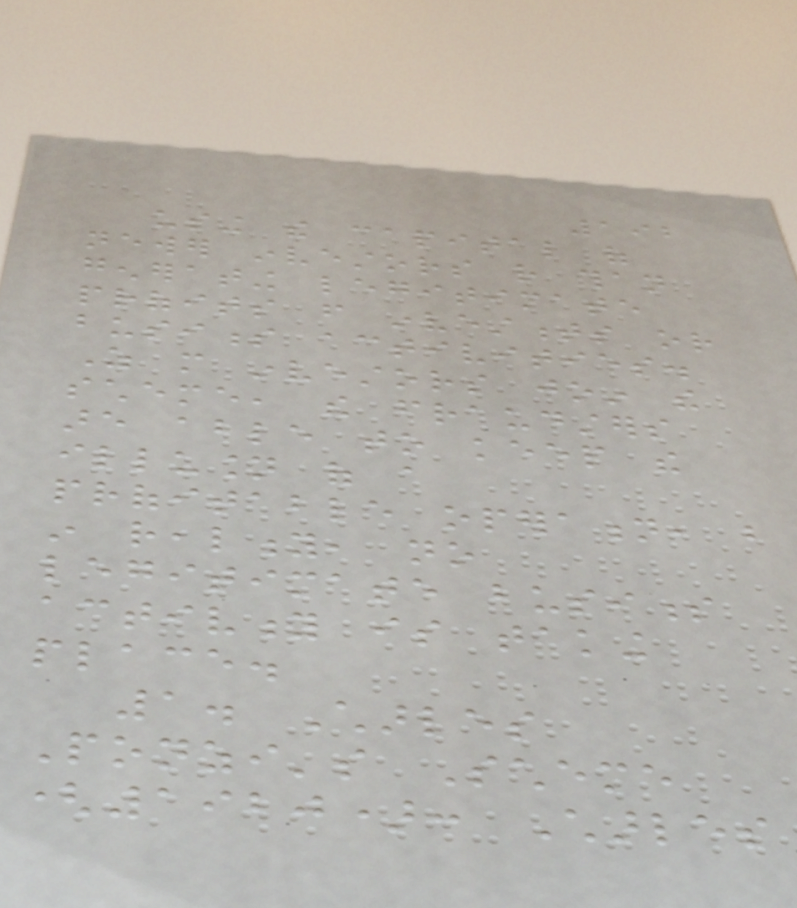192
using the capital of
newer investors rather than
generating legitimate
profits from investments or
business activities.
As more investors join the
scheme, the fraudsters
are able to keep the
illusion of a
profitable operation, but
in reality, no
legitimate business
activity is taking
place.
1. Charles
Ponzi's Scheme
(1920): Charles
